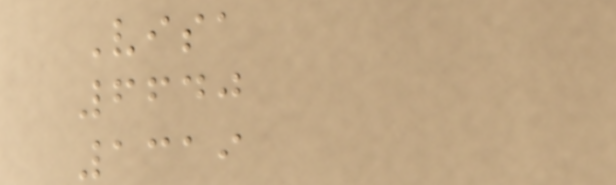Visa
6640
1319
